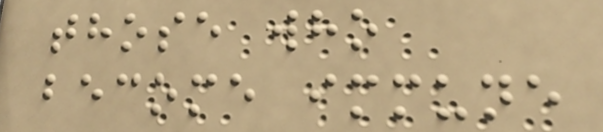those who
become immune
